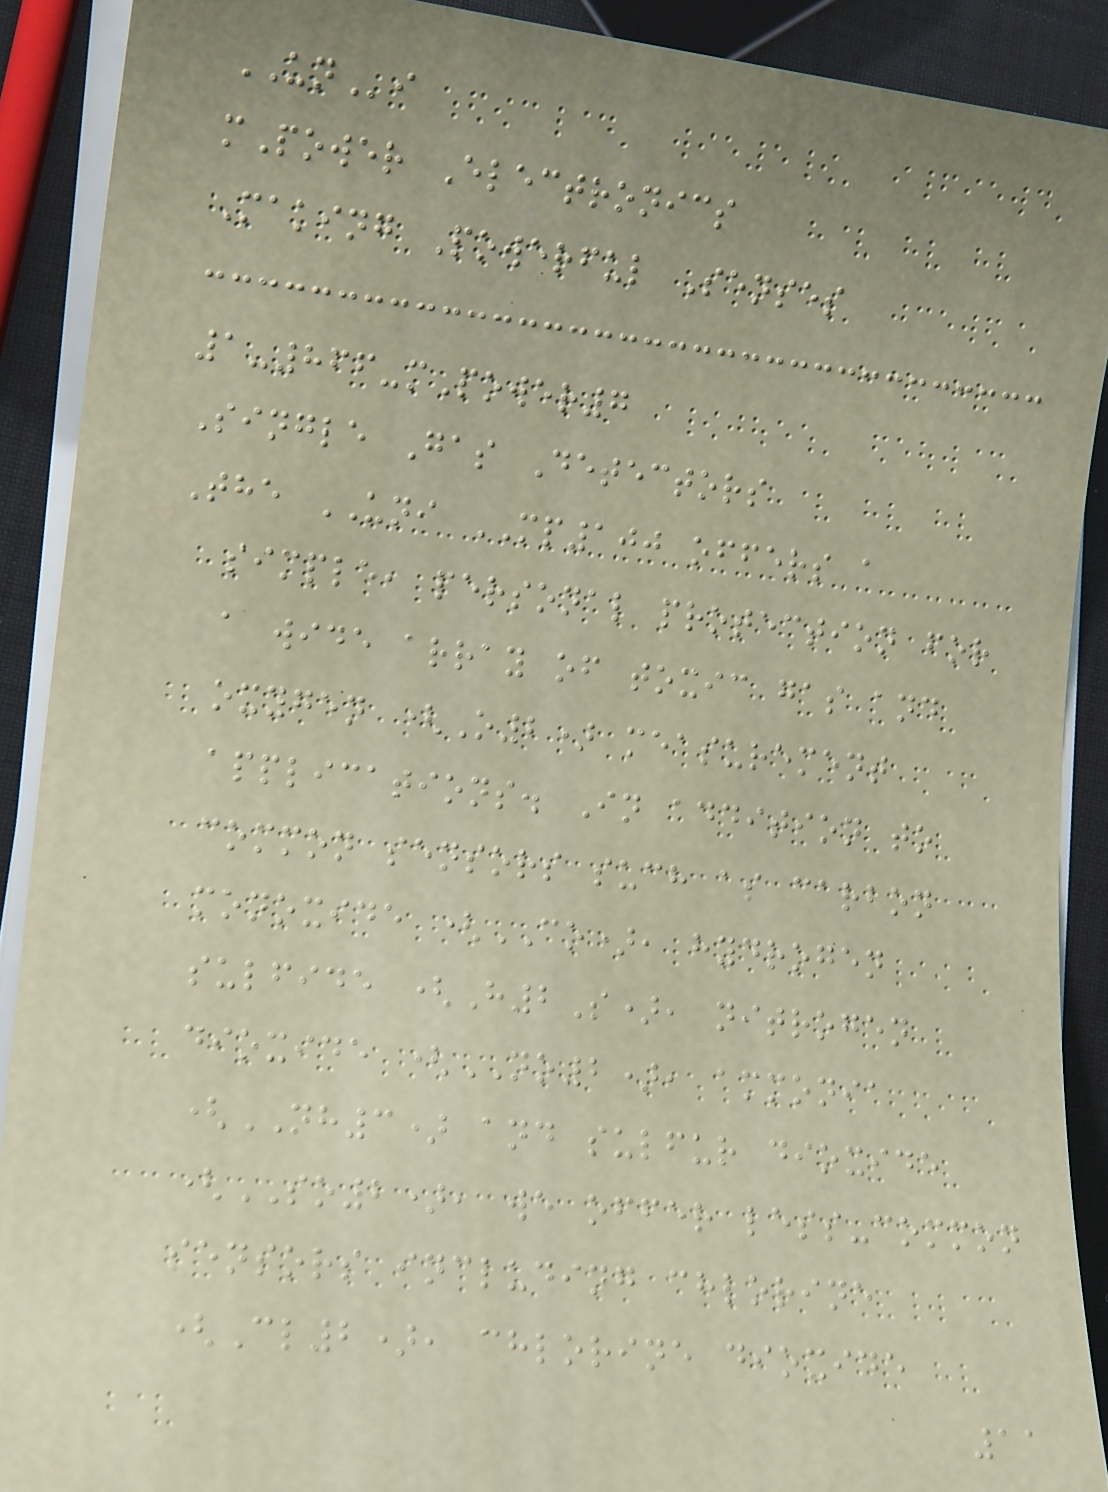UNi
mPower Electronics
Making Powerful Senses
1-866-mPower7
Single Gas Detectors
The UNI MP100 offers a
simple, personal protection for
a wide array of toxic gas and
oxygen (O2) measurement
applications. In addition to
common sensors such as carbon
monoxide (CO), hydrogen
sulfide (H2S), nitrogen
dioxide (NO2), ammonia
(NH3) and sulfur dioxide
(SO2), we offer less-common
sensors including chlorine
(Cl2), chlorine dioxide
11
